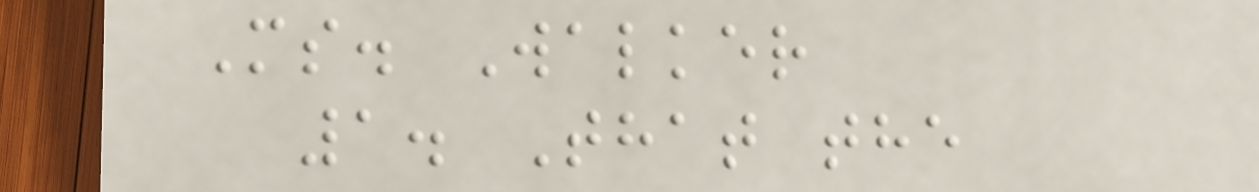Ms. Walker
1. That the
